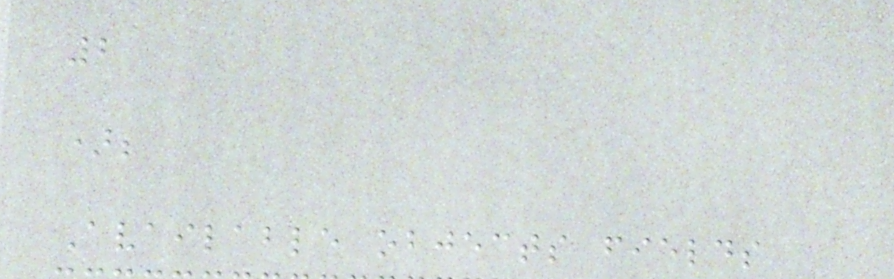2
);
Available objects fields
